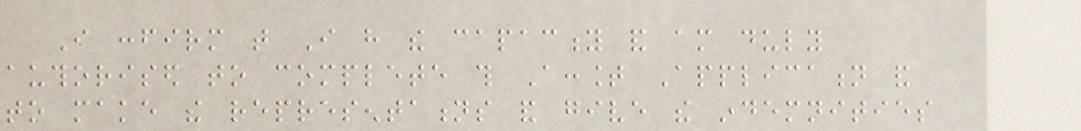I confirm that I have the capacity and am duly
authorised to complete this Account Application and
to make the representations and give the indemnities
